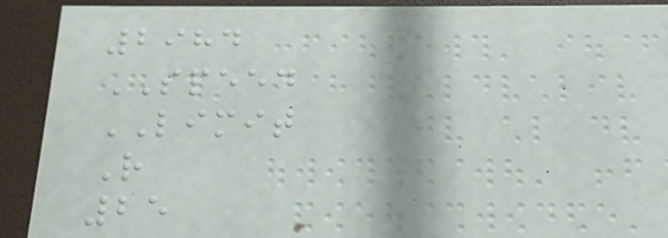2984
SPEED
LIMIT
R
25
